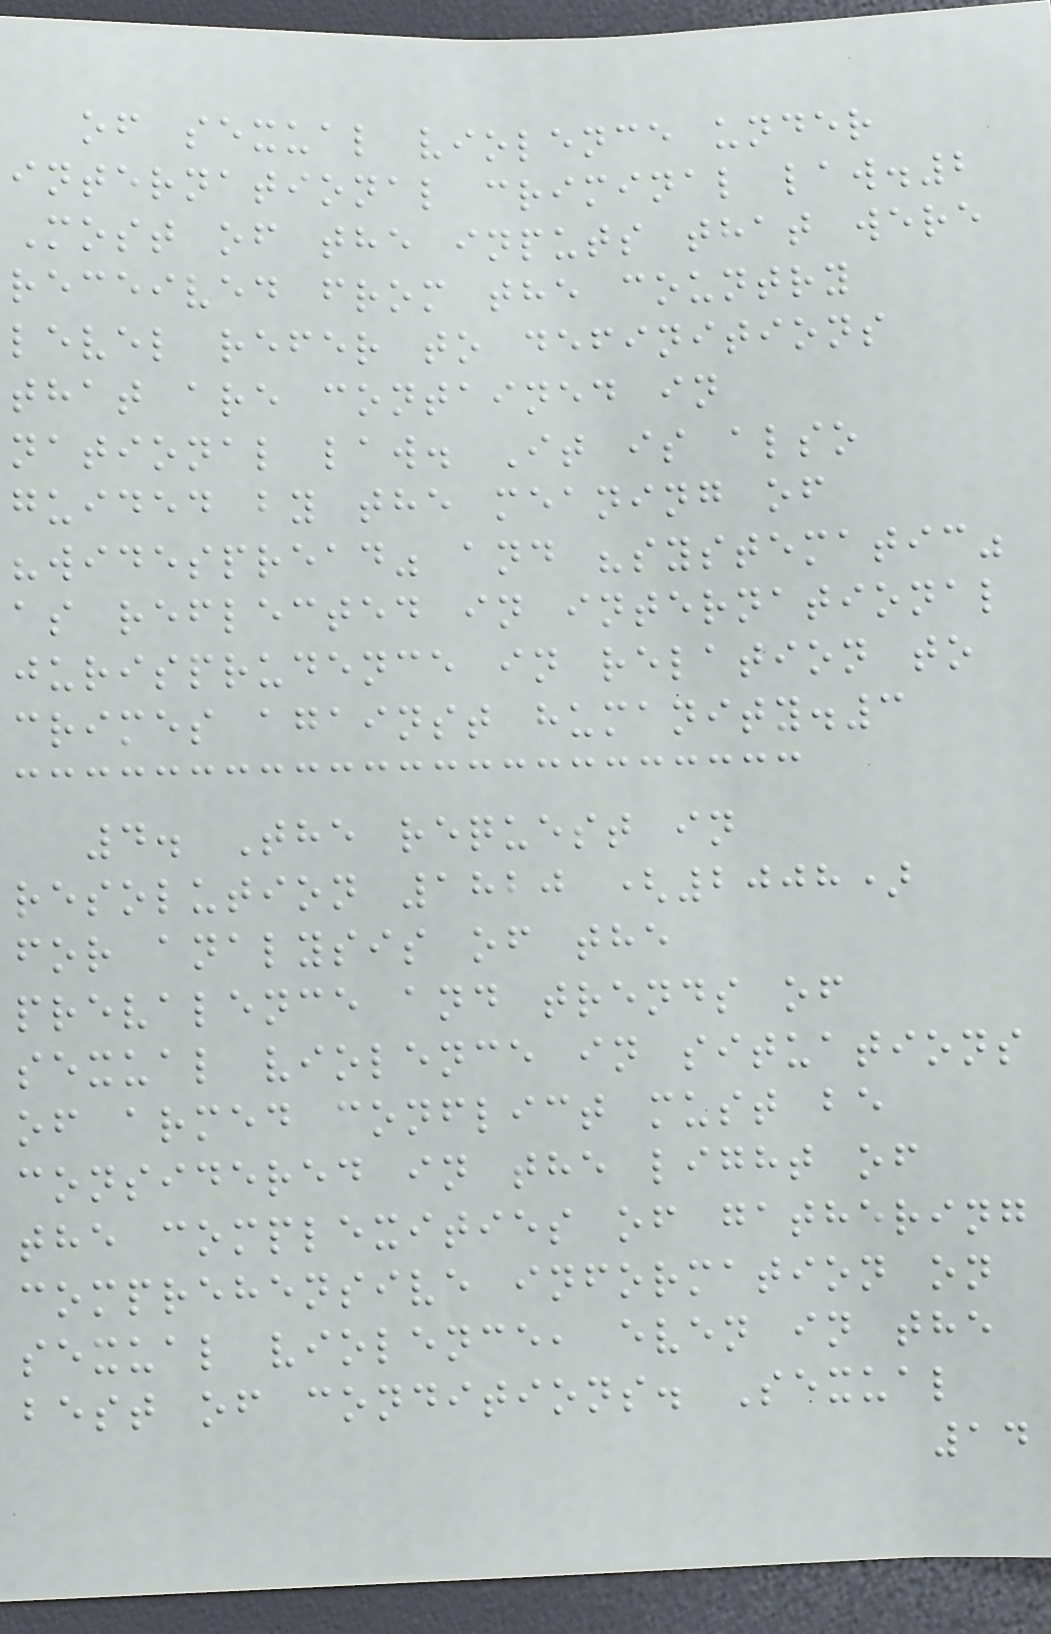of sexual violence under
international criminal law.2
Most of the inputs that were
received from the country
level refer to definitions
that are contained in
national law. It is also
guided by the meaning of
"widespread" and "systematic"
as reflected in international
jurisprudence in relation to
crimes against humanity.3
4. The request in
resolution 1820 (2008)
for analysis of the
prevalence and trends of
sexual violence in situations
of armed conflict must be
considered in the light of
the complexities of gathering
comprehensive information on
sexual violence, even in the
best of conditions. Sexual
14
